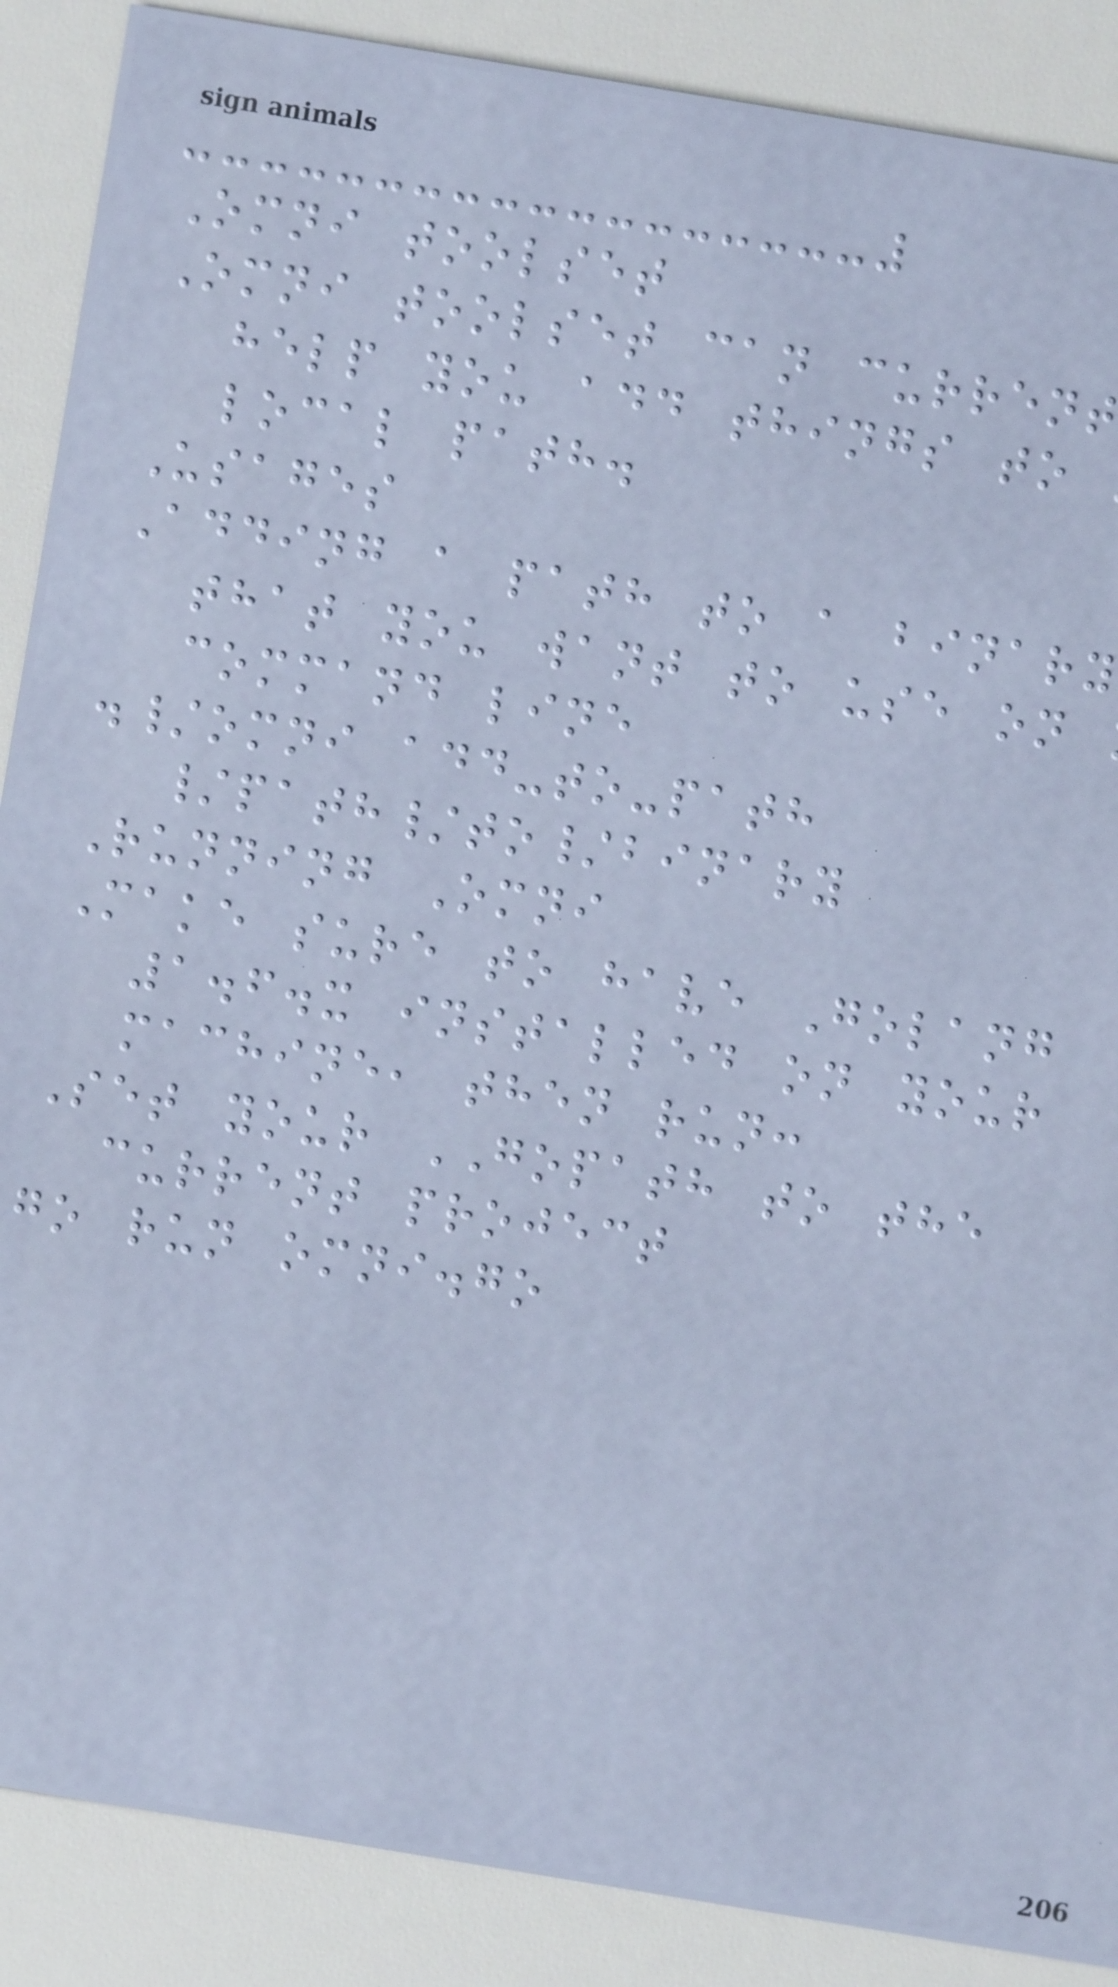Omni toolset
Omni toolset can current
help you add things to
local path.
Usages
Adding a path to a binary
that you want to use on
command line
./omni add-to-path
/path/to/binary
Running Omni
Make sure to have Golang
1.6.x installed on your
machine, then run:
Set your GOPATH to the
current project
go run omni.go
